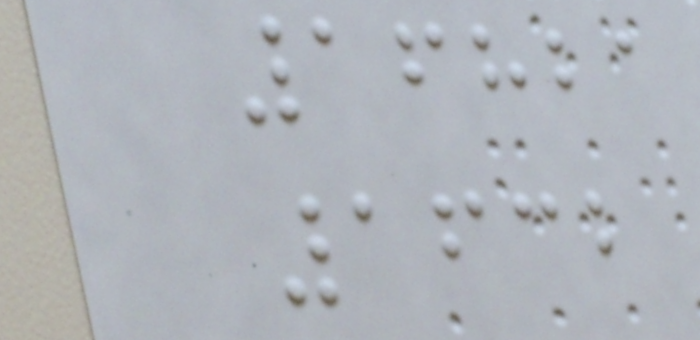16821
1632
